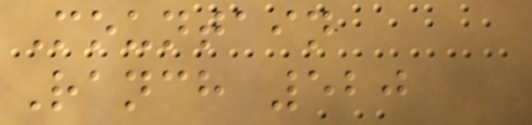Mountain
Ranch 520
